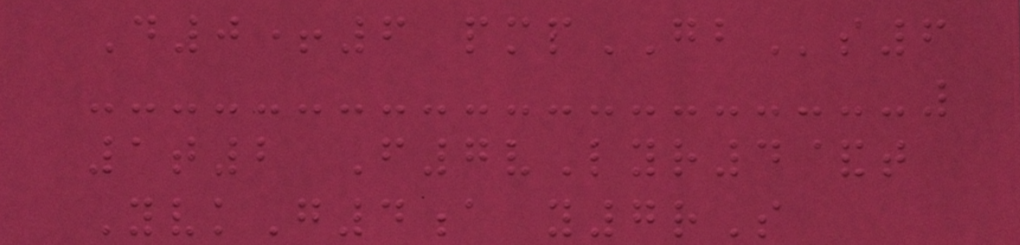D0+6 pmpGBs6
1t2 F7vLyr4&t
YvkG4a y7rS
